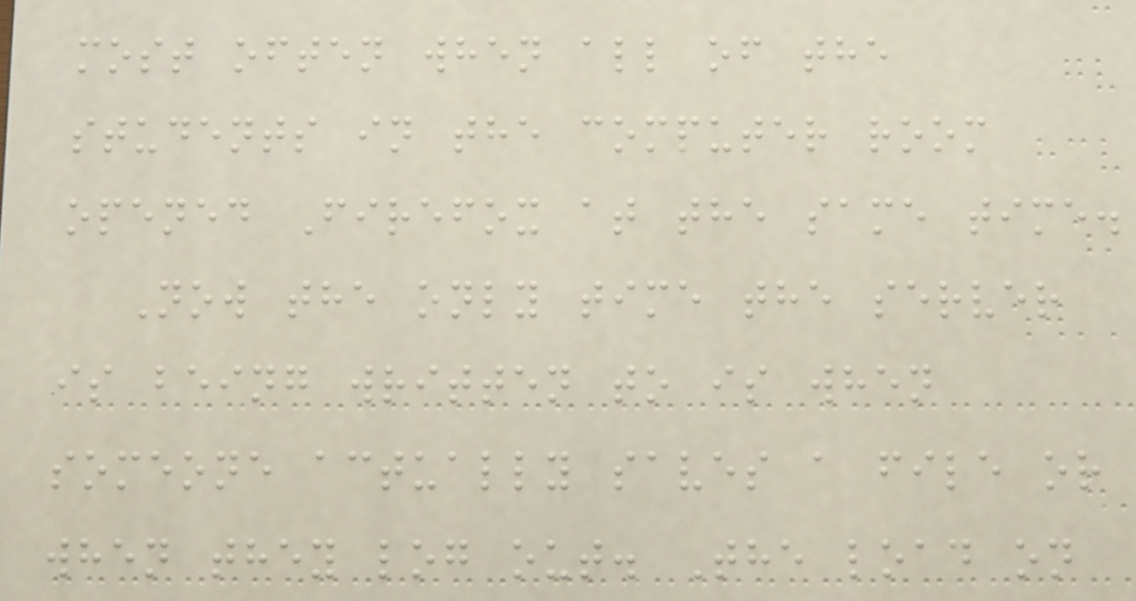most often when all of the
students in the computer room
opened Firefox at the same time.
Now the only time the server
is being written to is when
someone actually saves a file or
when they log out. The load on
